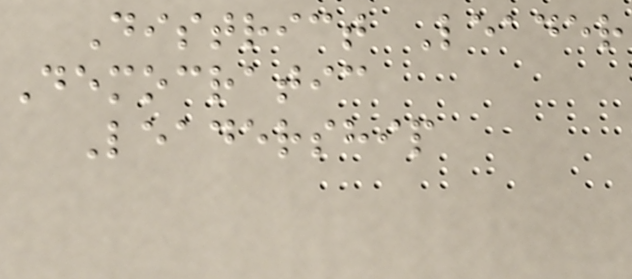District Leader
Democratic
Leadership
